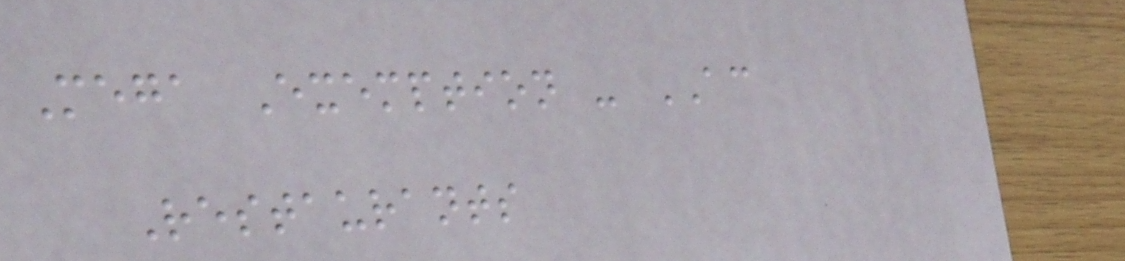Mega Exemption - AC
Restaurants
